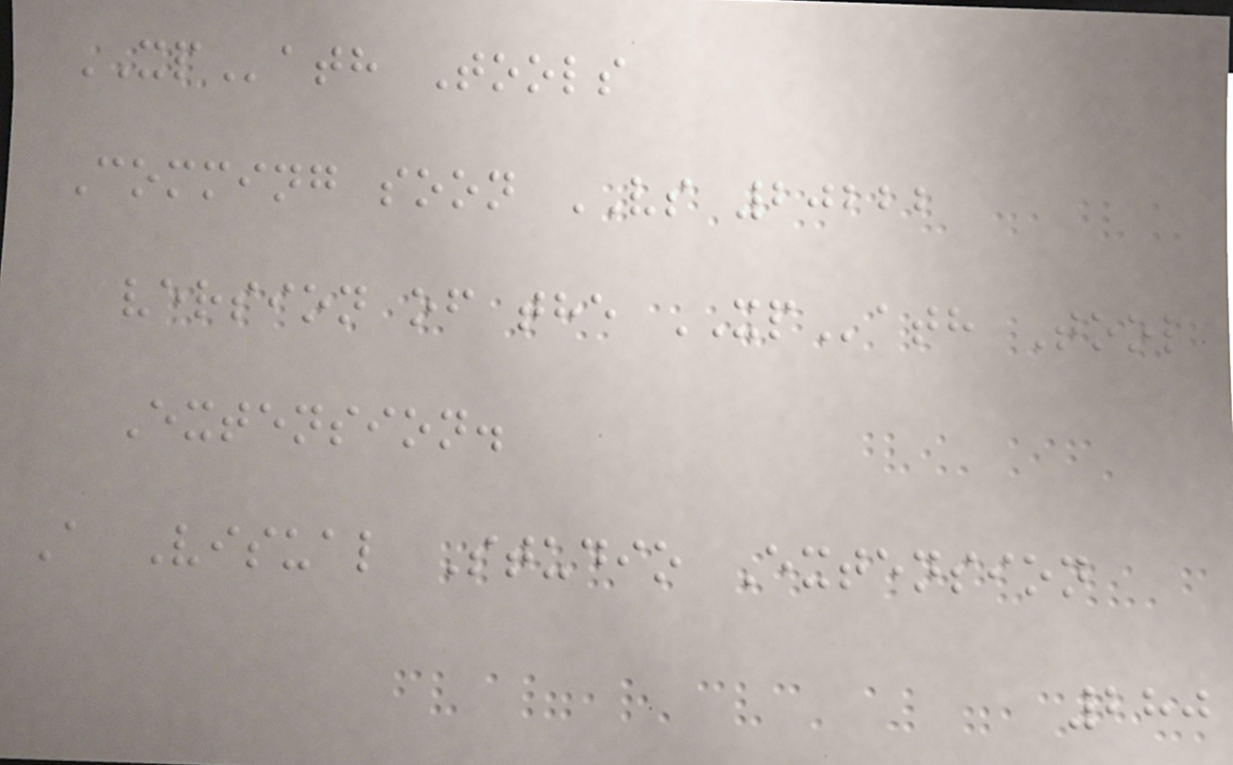XPath Tools
Comming soon VS 20222
version of the XPath Tool
Extension.
A Visual Studio Extension
280
